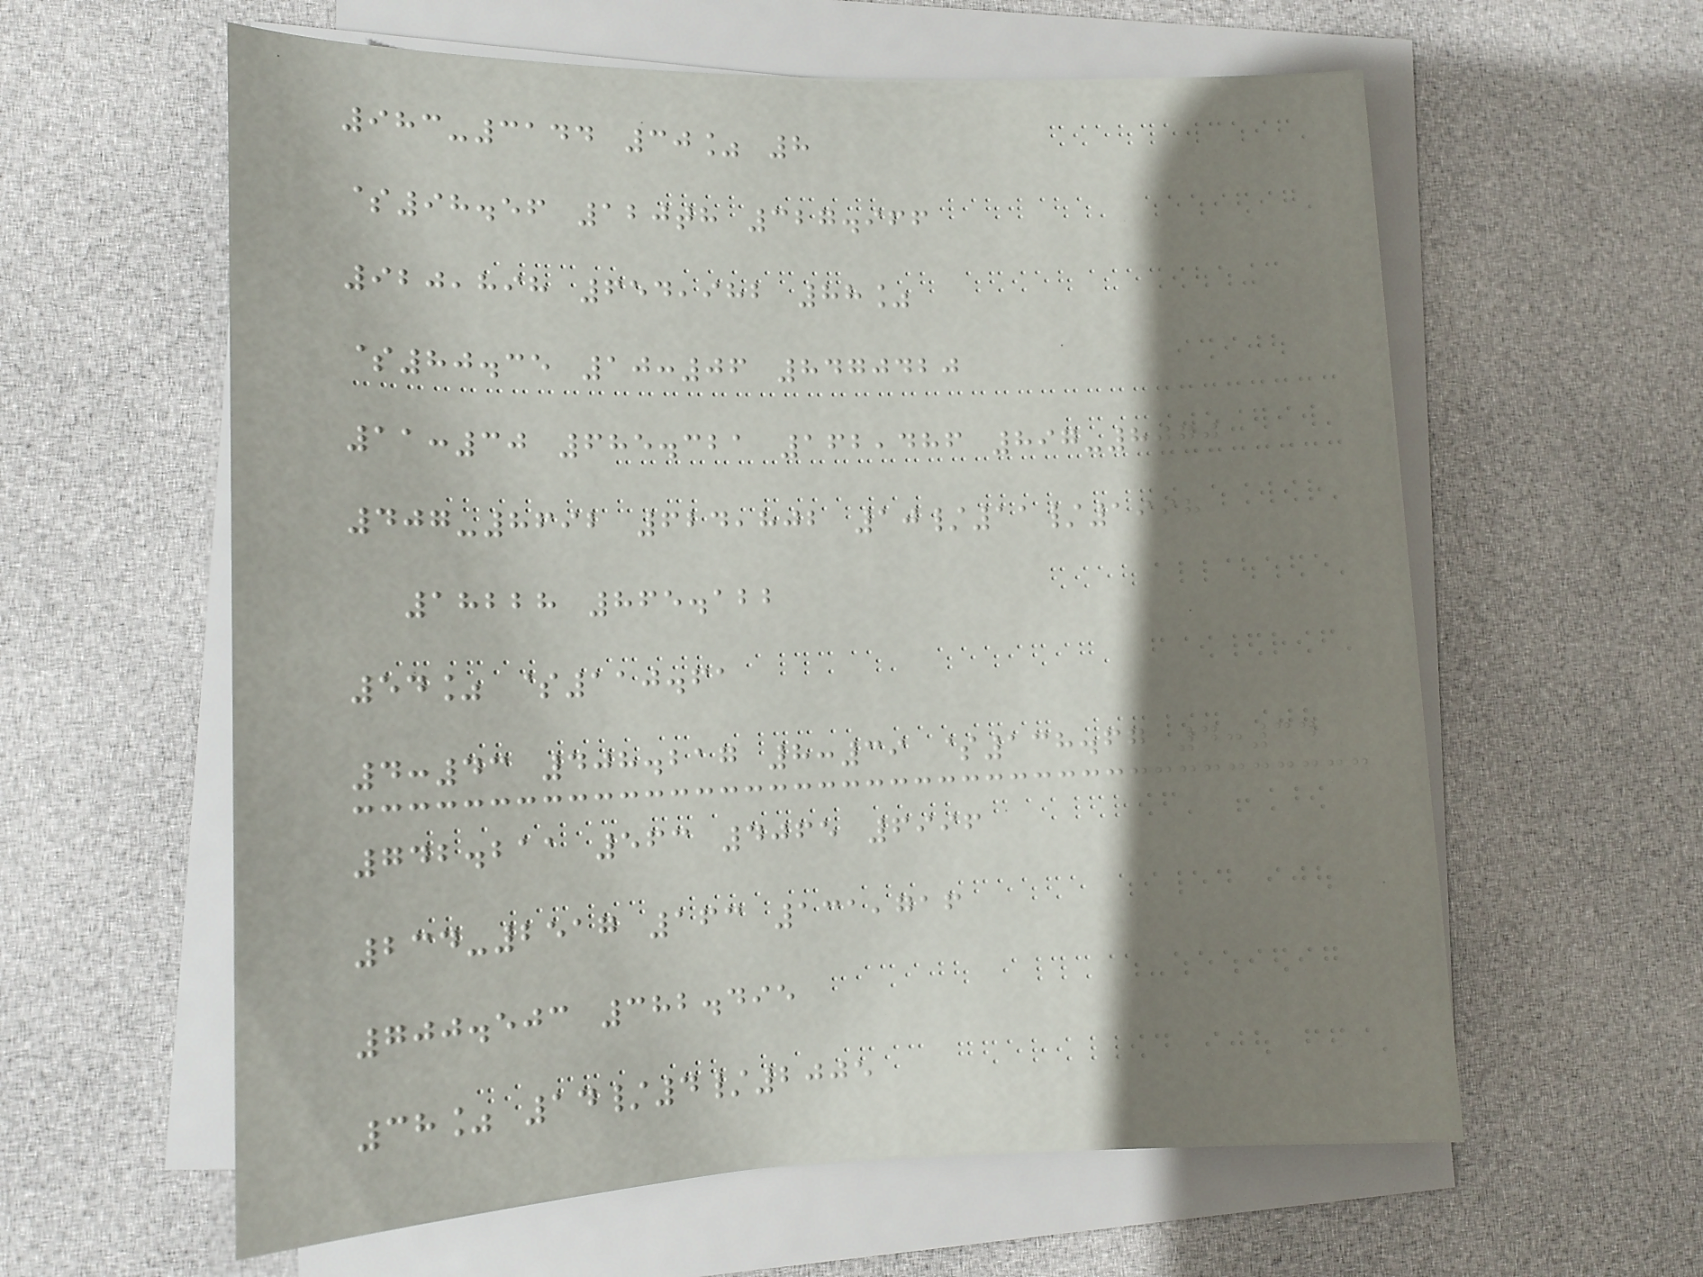983-3144 30% 8
$98.56 120th 327.966
920,898 654,982 88%
$80.35 10:06 8470420
11:30 685.321 162,486 897-8070
407-8692 624,802 10/11/1998
18228 865.122
54% $110.61
4:43 408.217 8:39 $138.67 4:34
742.211 563 4065 6996
234-2517 163 131,716
700.503 382.495
38% 14/4/2005
